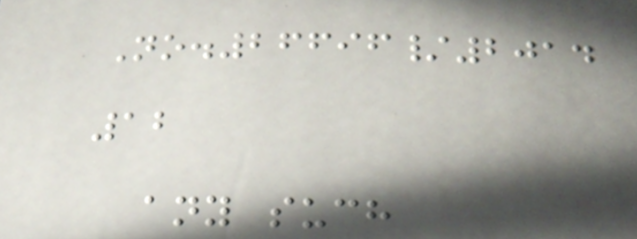No.26696/2014
12
any such
